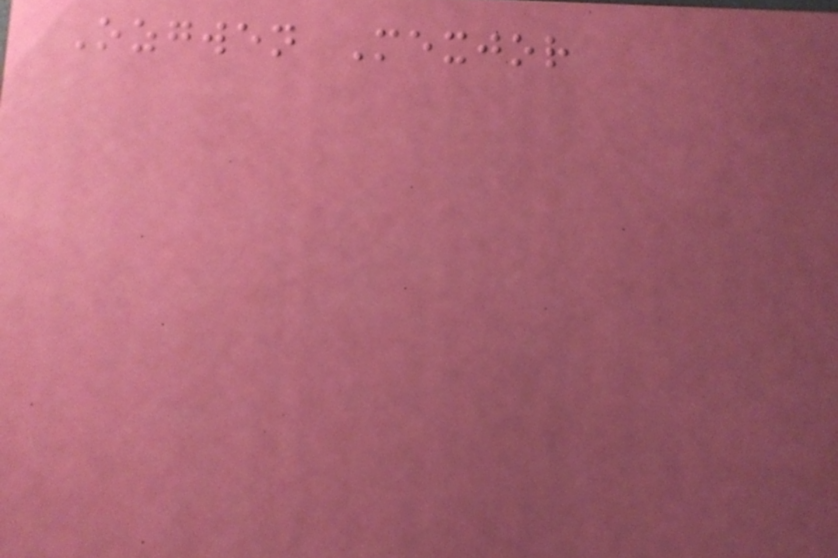Ozgwen Mexjor
